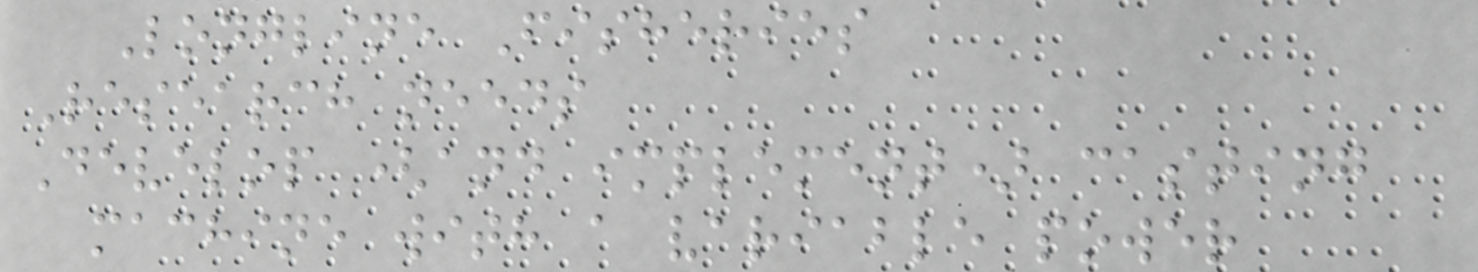Longline Fisheries
Research needs
Develop (and implement) casting
machine with a variable power
